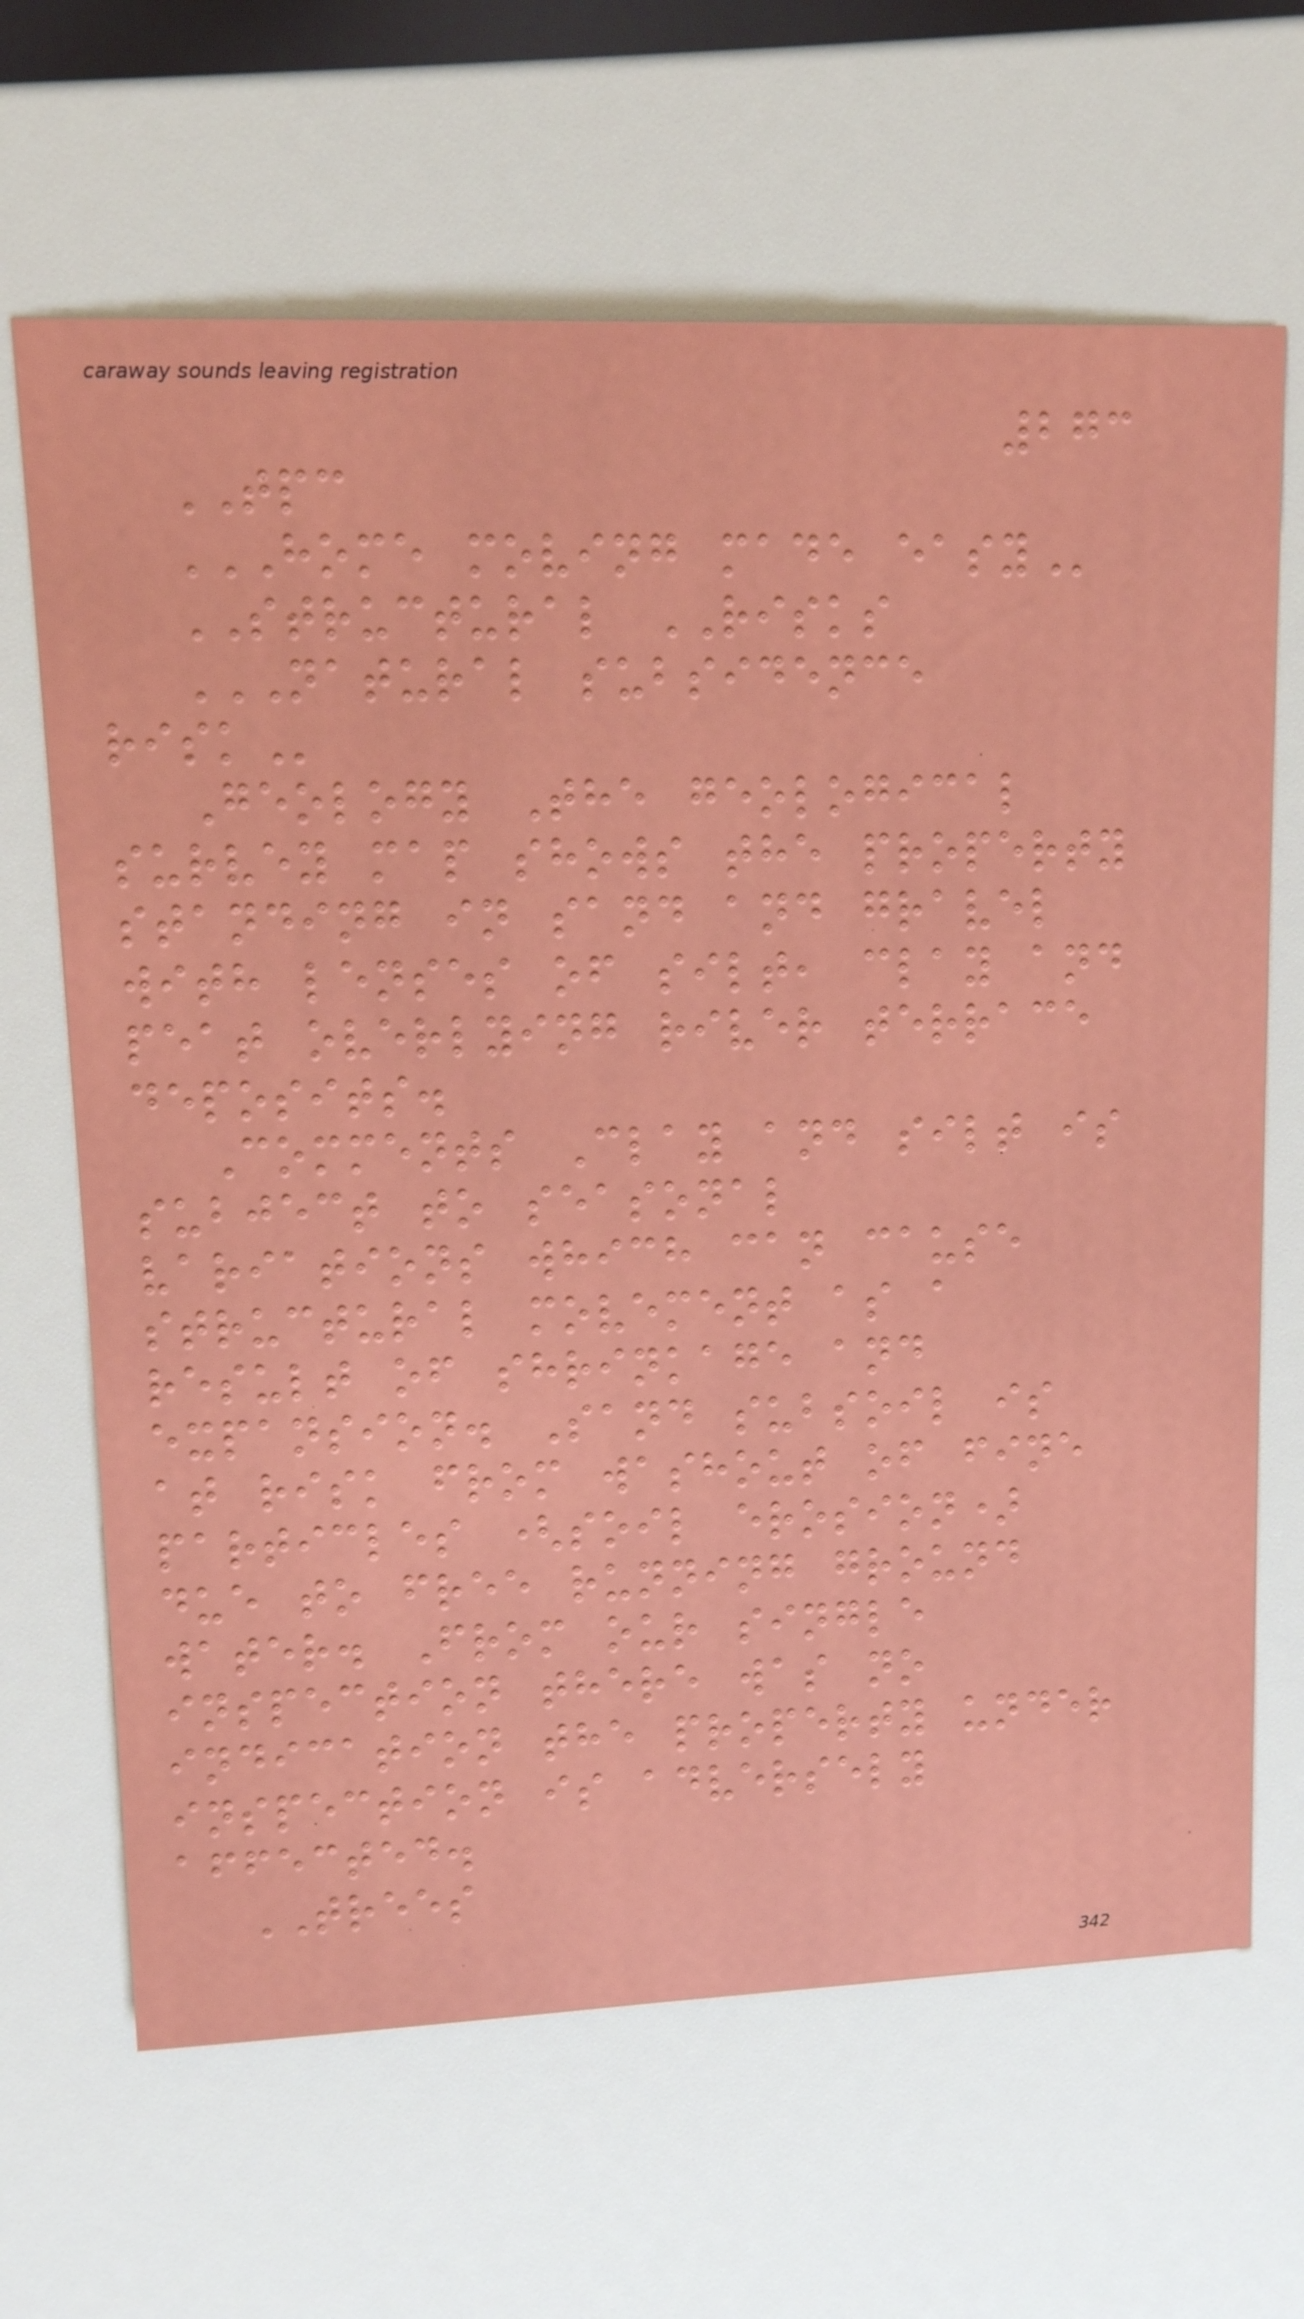273
TPC
HOME MOVING MADE EASY
STRUCTURAL RISKS
NATURAL SUBSIDENCE
RISK
Geology The geological
survey map shows the property
standing in sand and gravel
with lenses of silt, clay and
peat overlying river terrace
deposits.
Comments Clay and silt is
subject to seasonal
variations which can cause
structural movement as a
result of shrinkage and
expansion. Sand subsoil is
at risk from washout of fine
particles (soil erosion)
due to free running ground
water. From our single
inspection there was no
indication the property under
inspection is adversely
affected.
TREES
